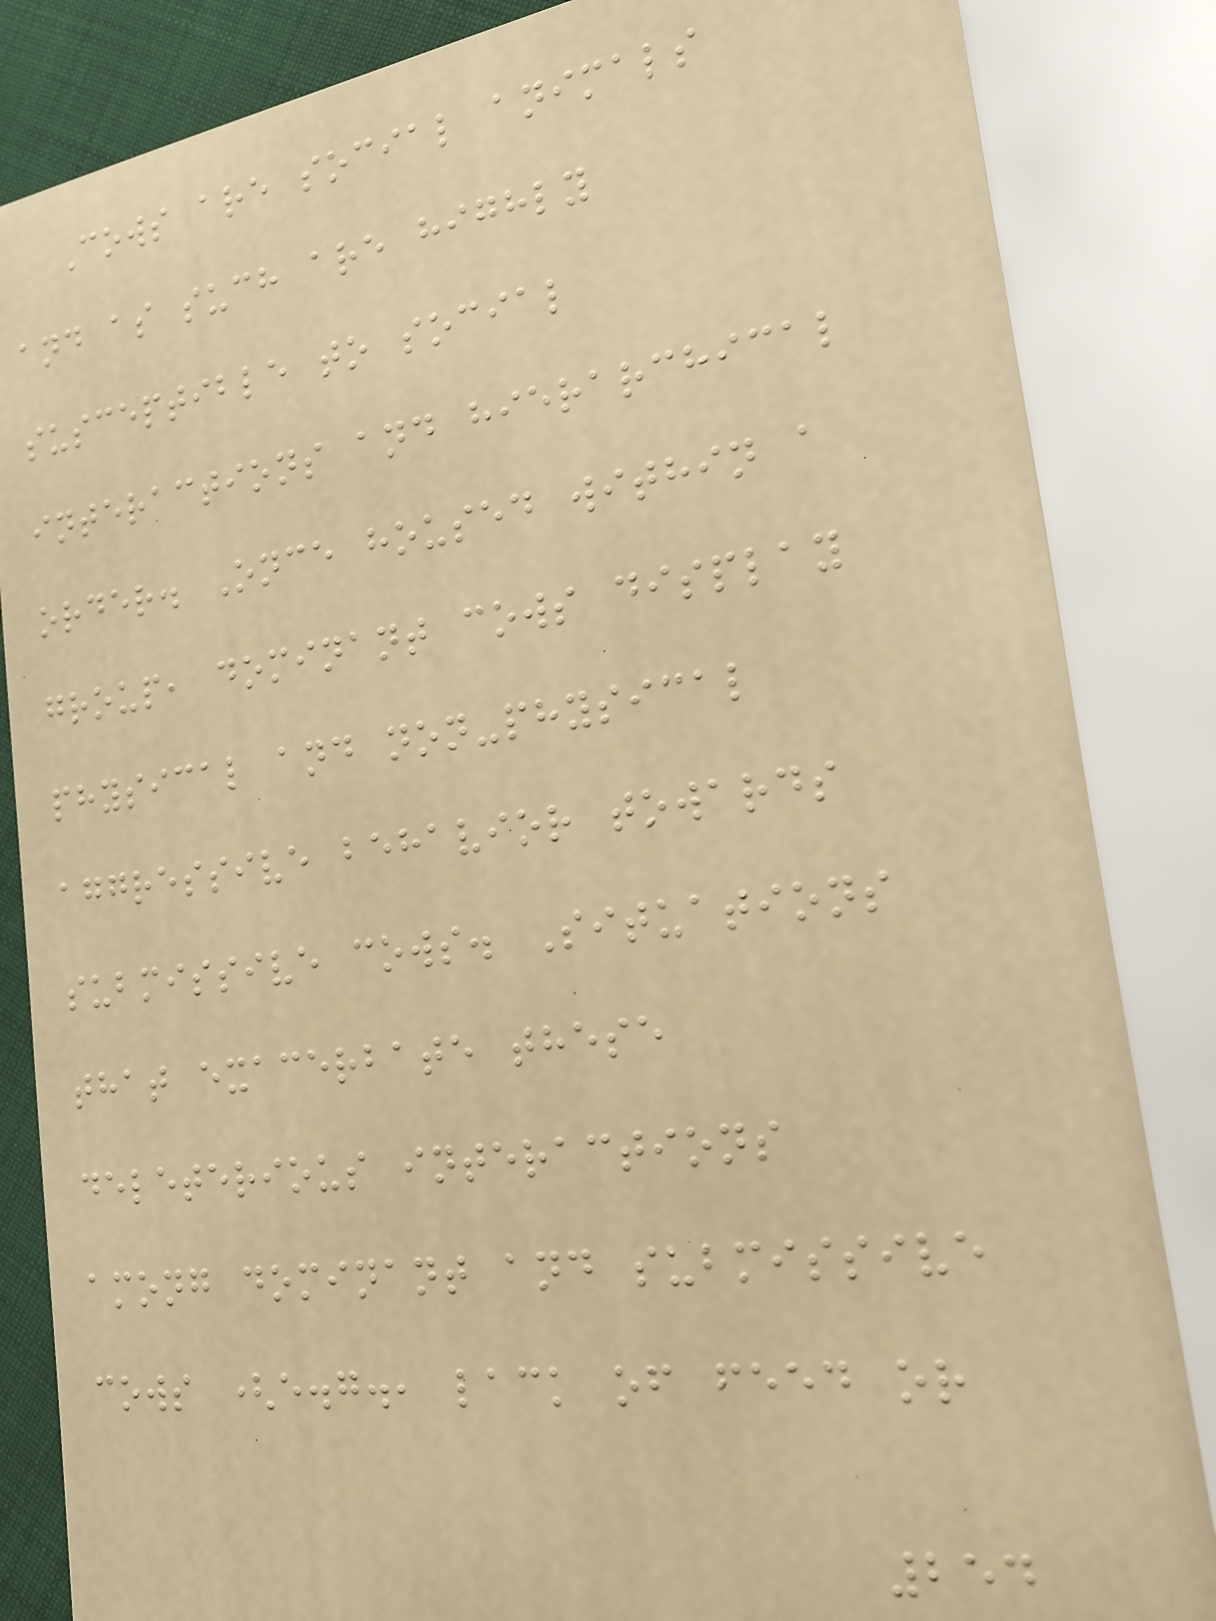Cows are social animals
and as such are highly
susceptible to social
interactions and hierarchical
order. Once housed within a
group, dominant cows display
physical and non-physical
aggressive behavior towards
submissive cows. Situations
that exacerbate these
deleterious interactions
among dominant and submissive
cows (e.g., lack of feed or
254
